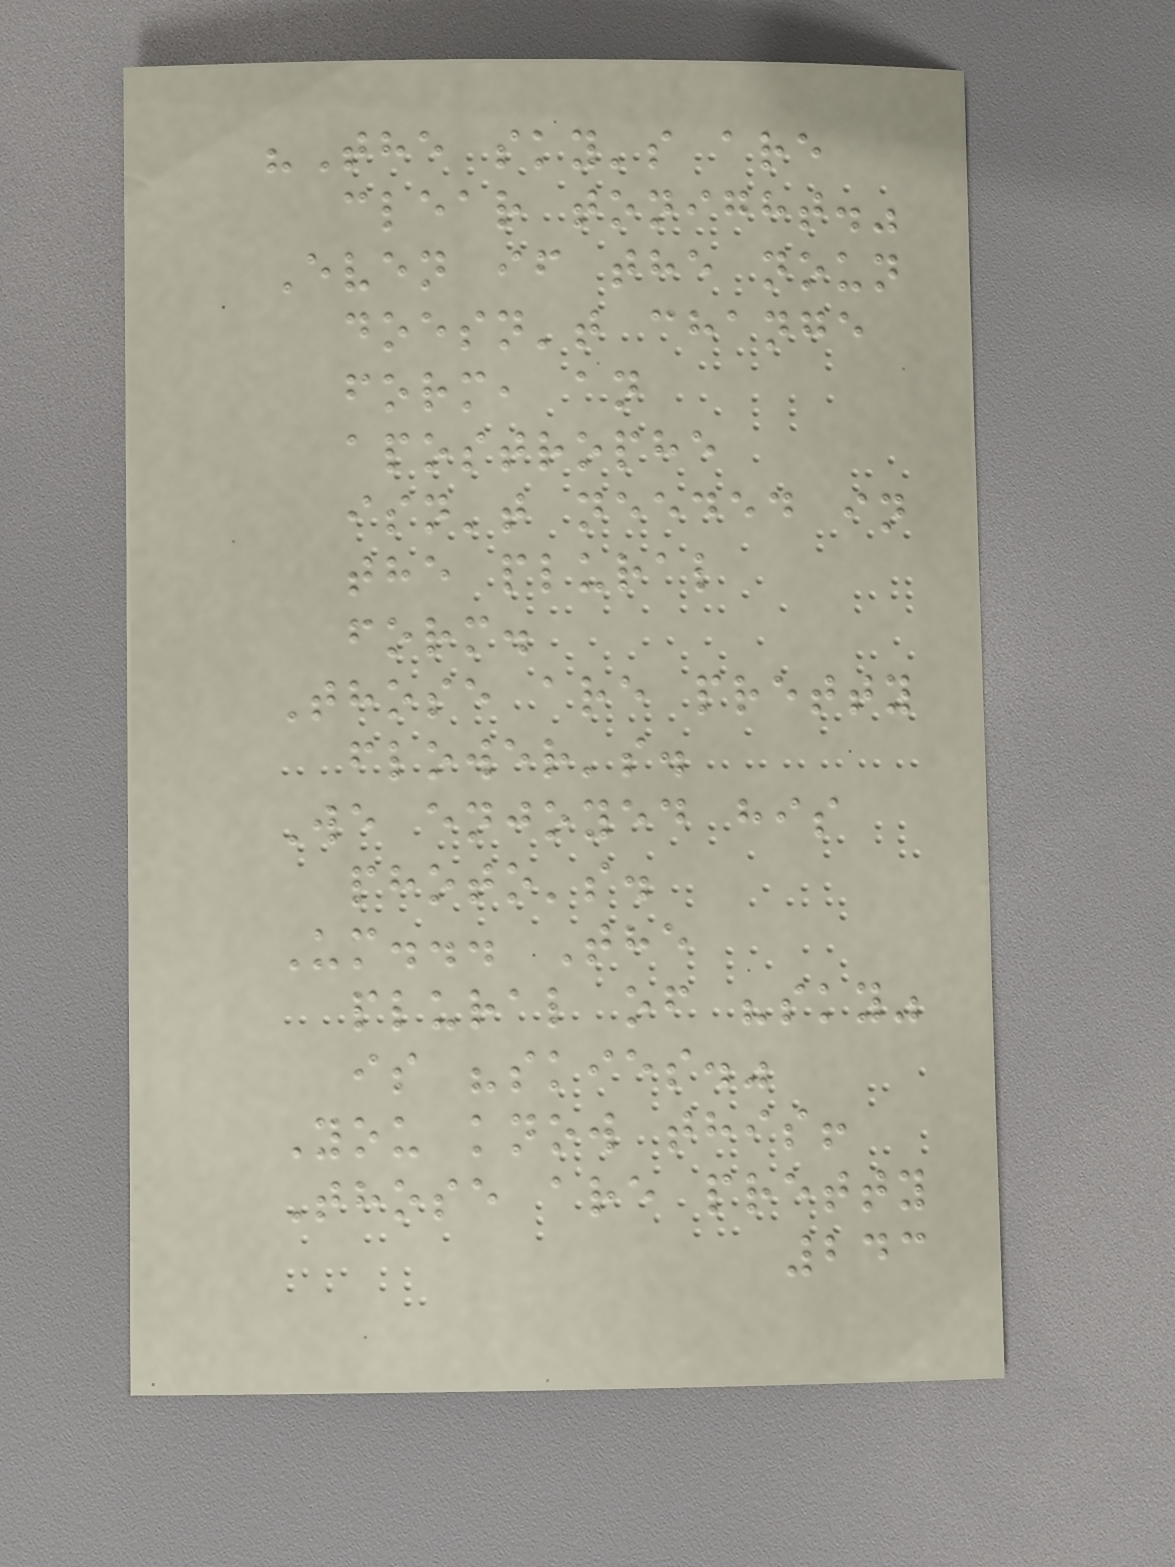"The sky's are
clear tonight."
Even if the noun
doesn't change
form, an
apostrophe
isn't needed in
the plural
form.
Those are pretty
flower's.
We enjoyed his
photo's.
Um... The
plural of "sky"
is "skies."
You know this!
Those are pretty
243
